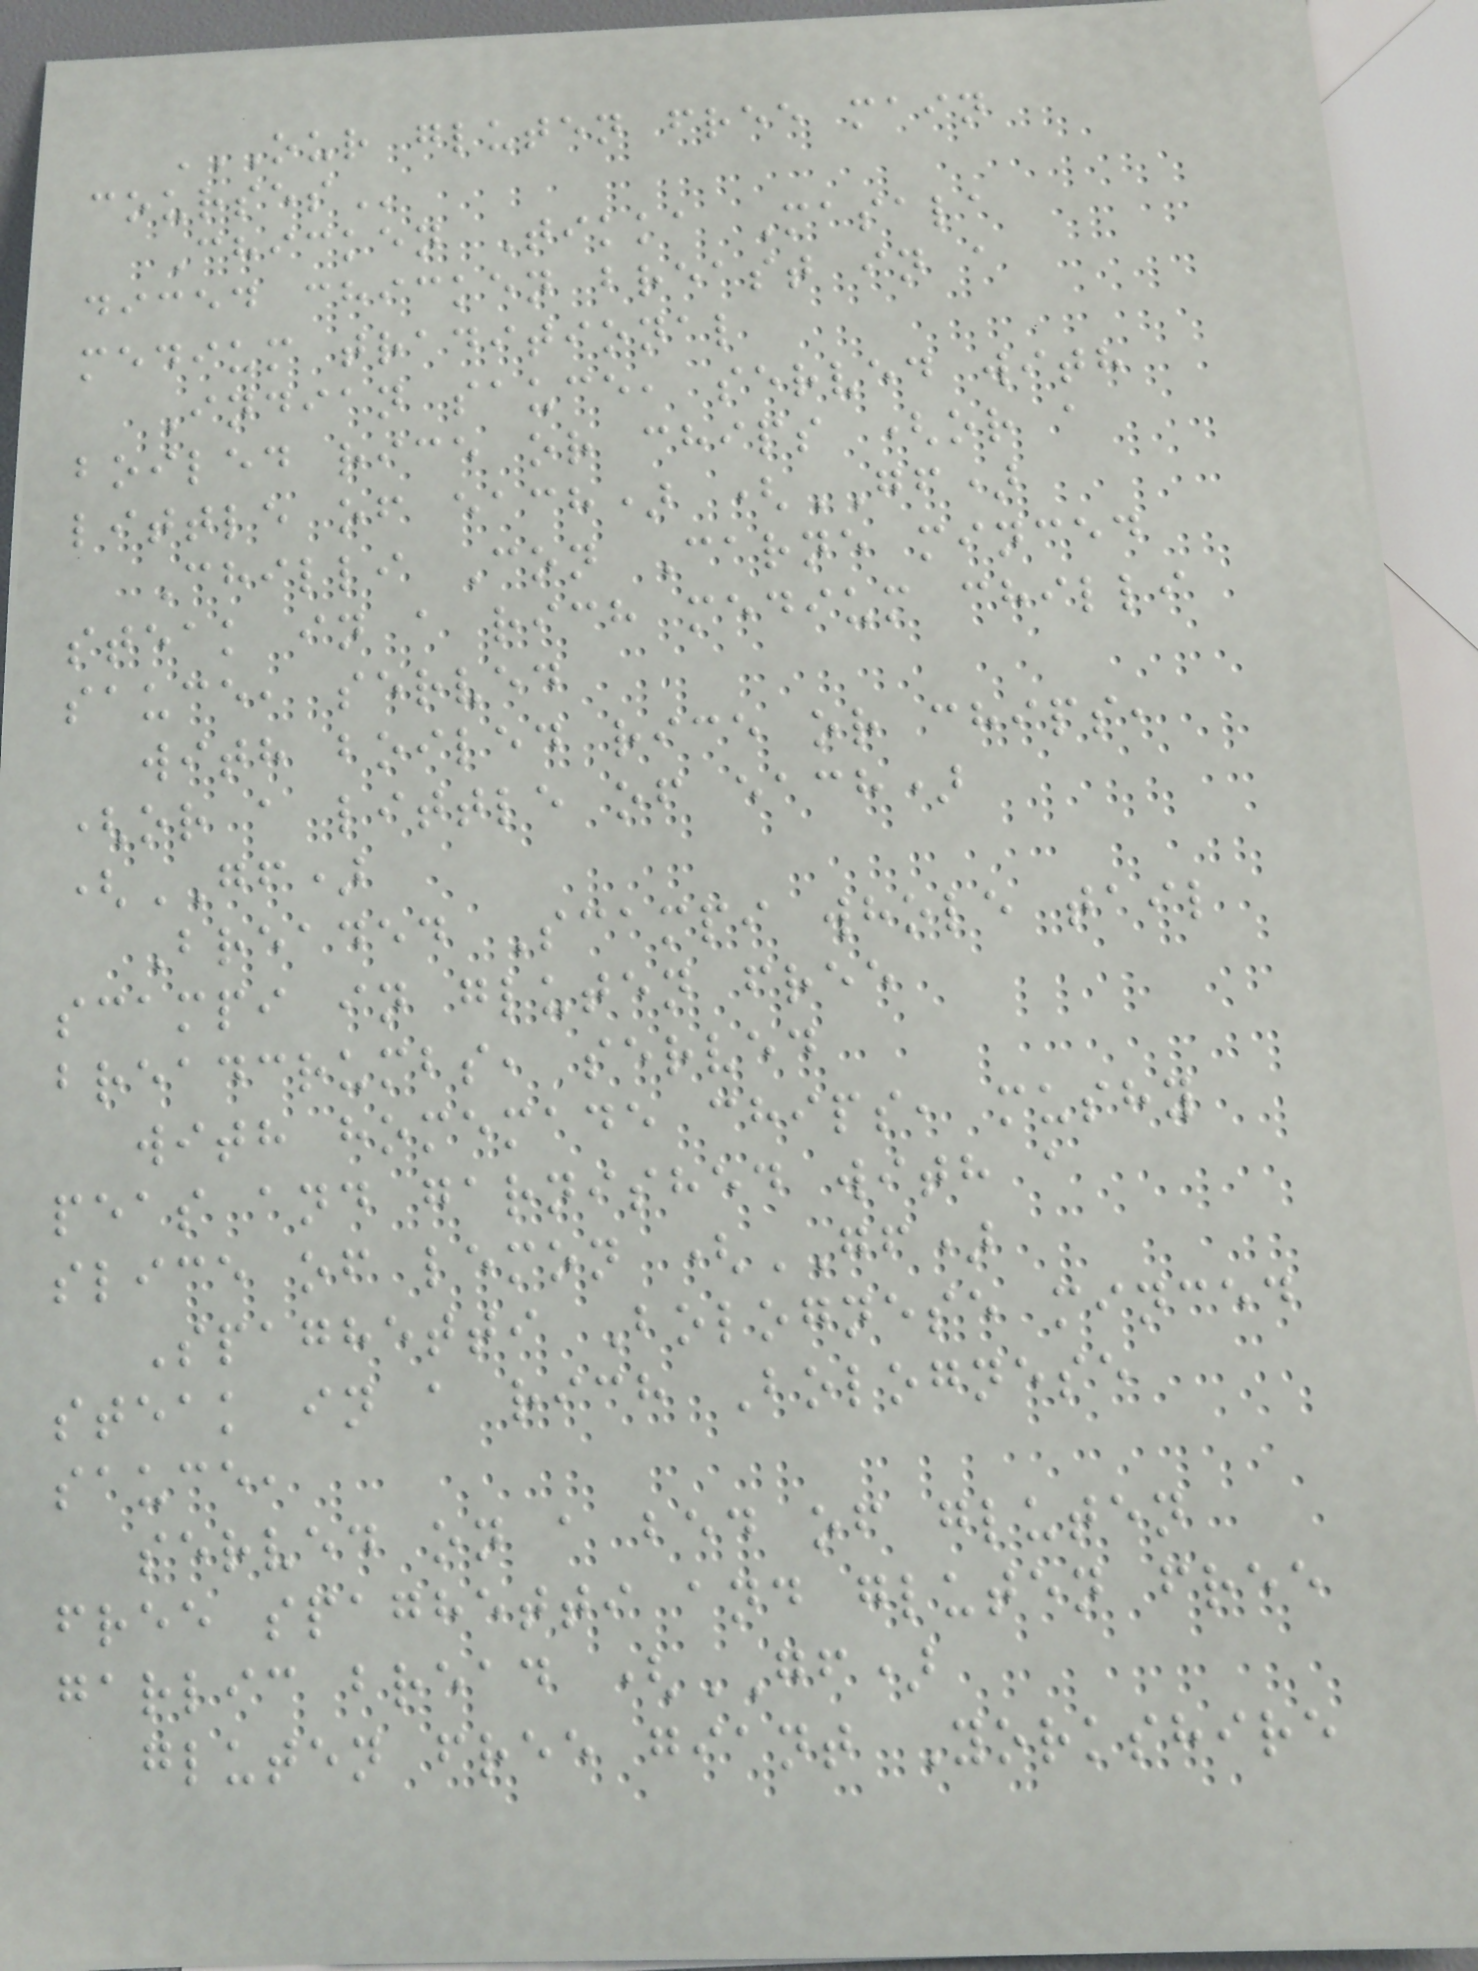OUR GLUTEN FREE MAIN
COURSES
Chicken Tikka Masala
diced chicken breast in a
medium traditional
Indian sauce, served with
boiled rice or chips (or a
little of each) (GF)
Chilli Con Carne minced
steak in a rich medium chilli
sauce, served
with boiled rice or chips,
(or a little of each)
(GF)
Breaded Scampi whole tail
scampi in gluten free
breadcrumbs, served
with homemade chips, mushy
peas and garnished with a
slice of lemon (GF)
Spaghetti Bolognese minced
steak in a rich Bolognese
sauce,
served on a bed of gluten
free spaghetti and gluten free
garlic bread (GF)
gluten free giant Yorkshire
